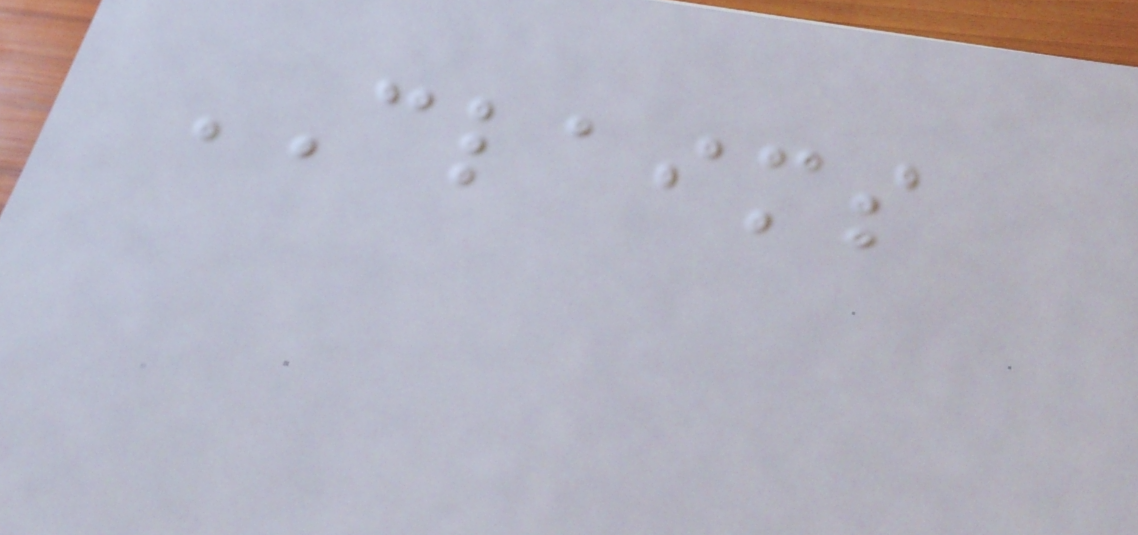CLAIMS
